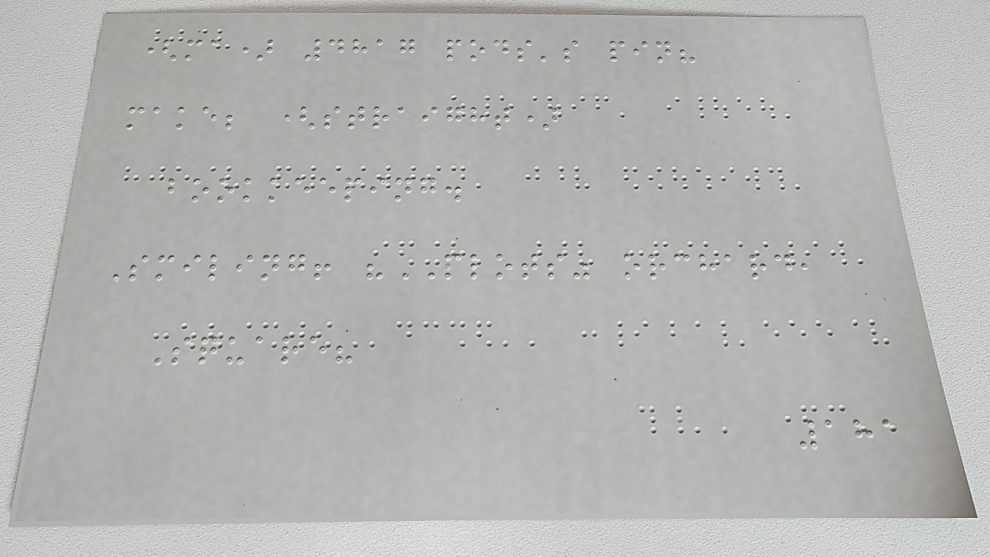(ma) 4817 pods's pin?
make; (straight)
bookkeeping.
Smiling! "PLOTS" orchard,
Square?
181
